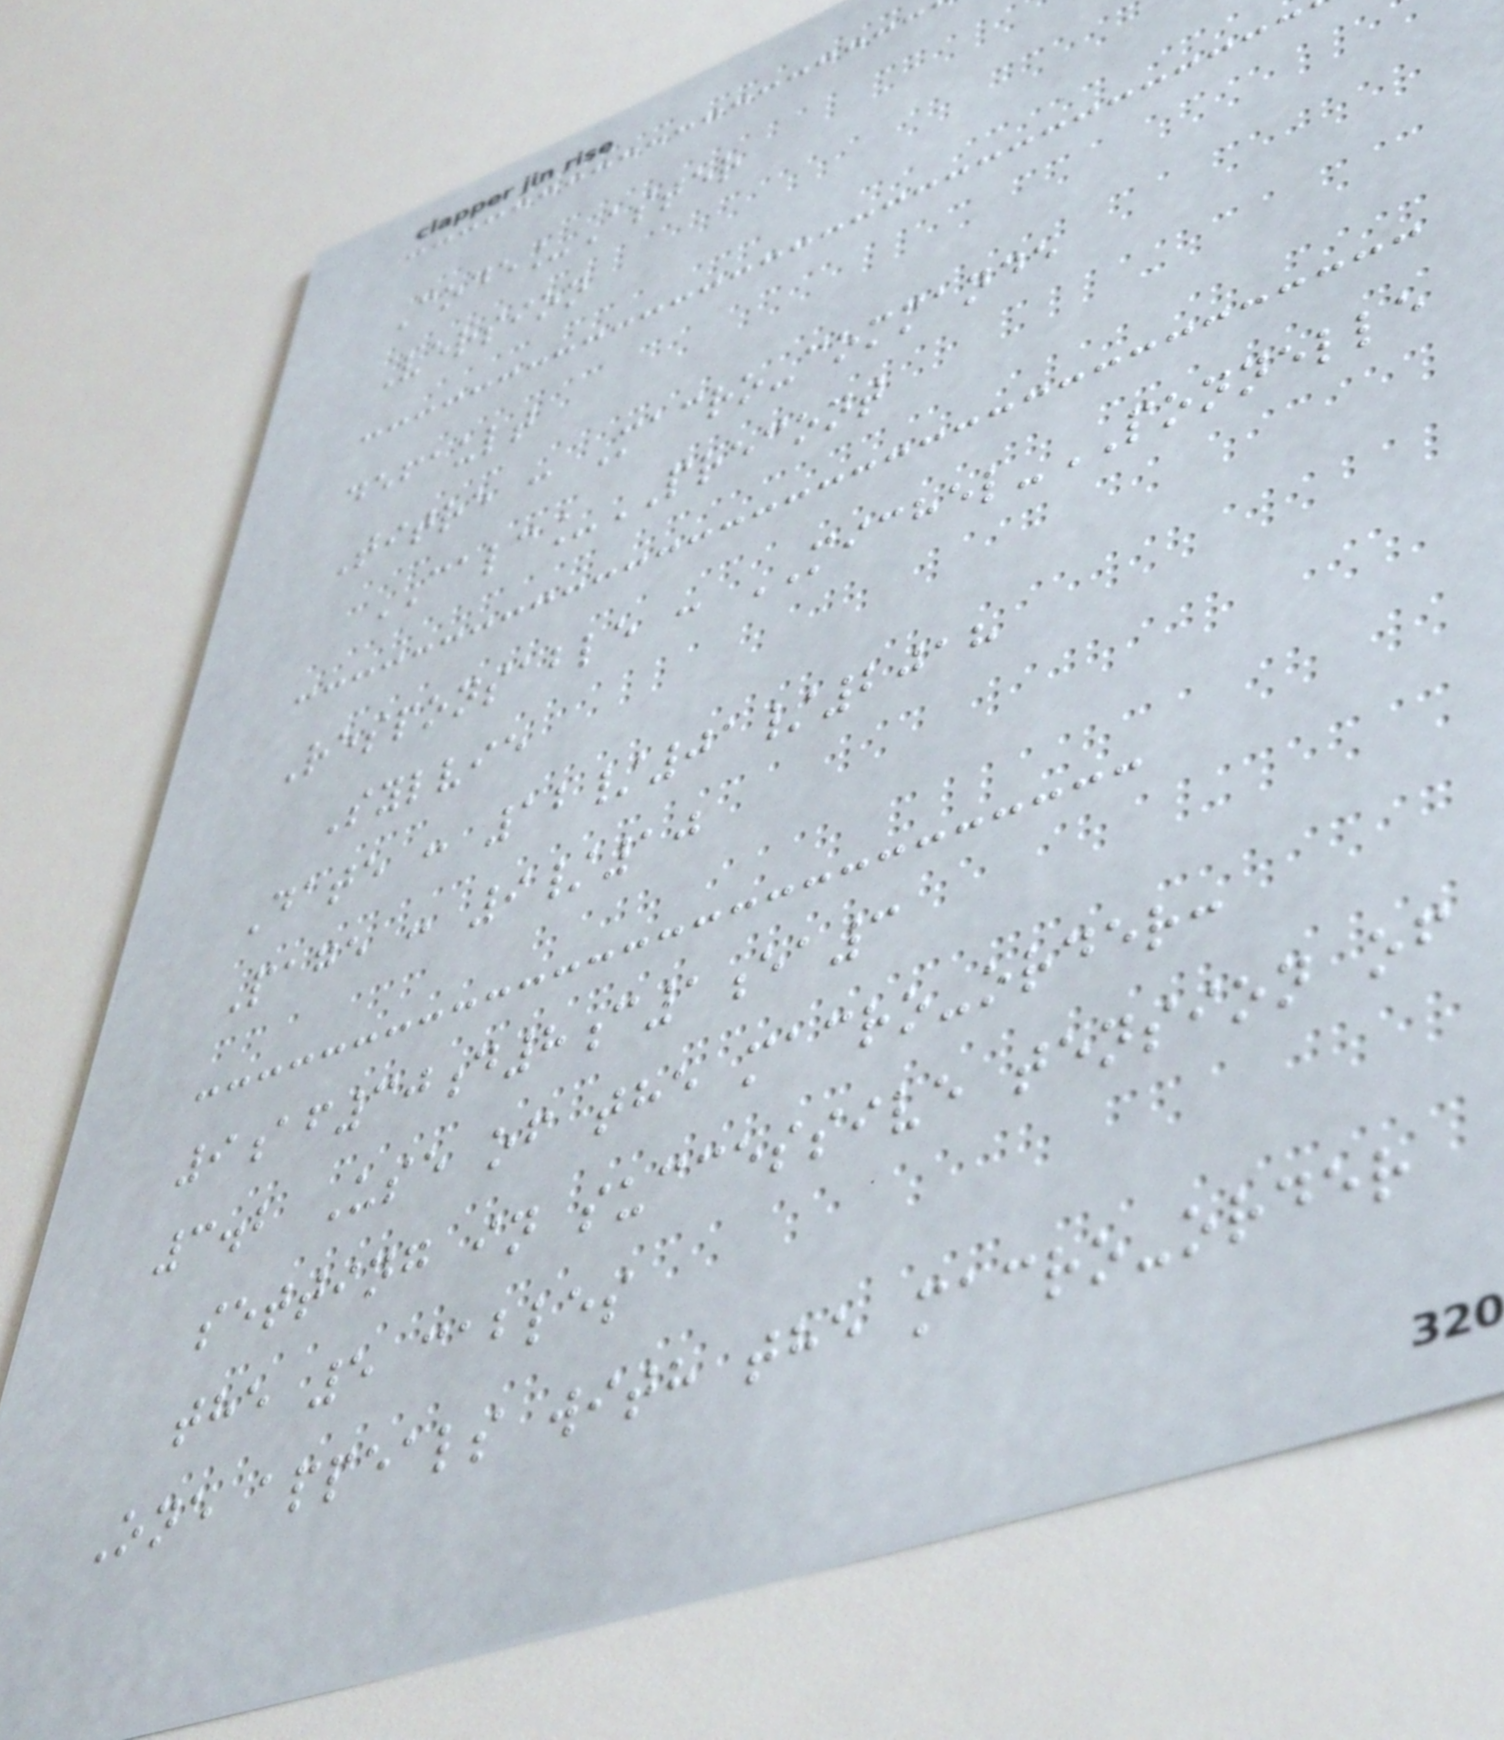Code_Aster
Version
default
Titre : Macro-commande
CALC_PRECONT
Responsable : MICHEL-PONNELLE
Sylvie
Date : 12/01/2018
Page : 9/10
9af30d8c1ea3
3.2 Use of the macro-order:
setting in successive tension of
the 5 cables
One appeals with the macro-order
